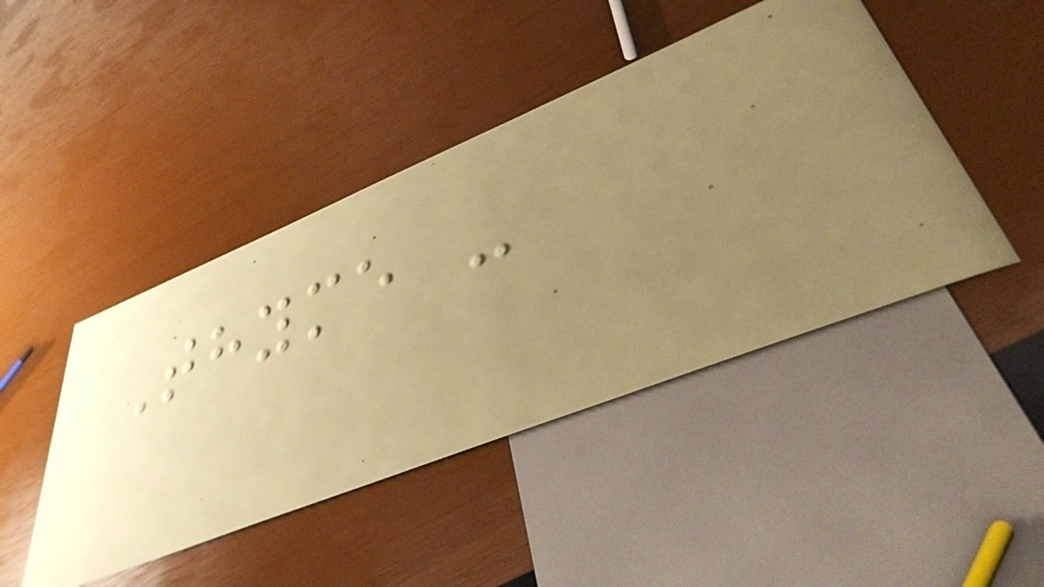Thyme -
